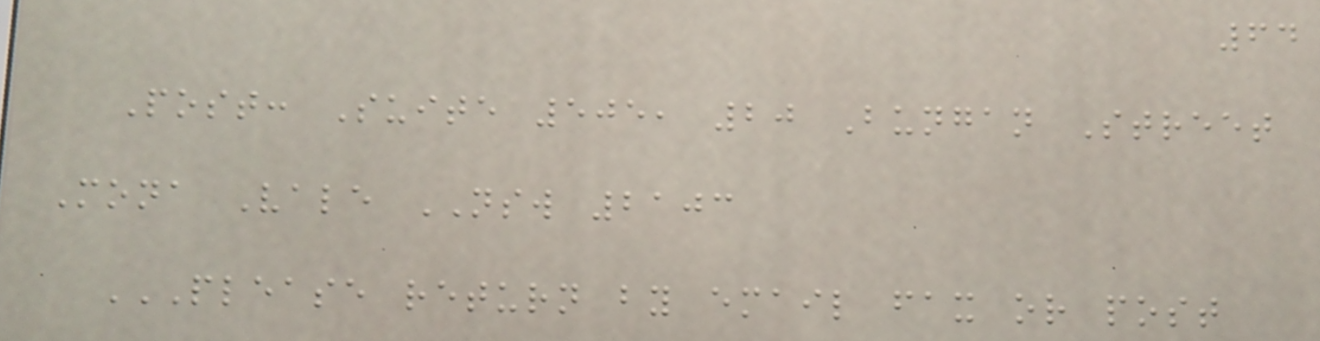64
Post: Suite 505, 20 Bungan Street
Mona Vale NSW 2103
PLEASE RETURN BY EMAIL FAX OR POST
